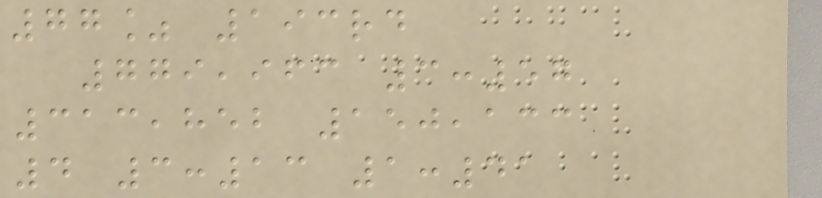77% 193rd
779,963 3:57
313,852 150,133
4 3:13 1:41
